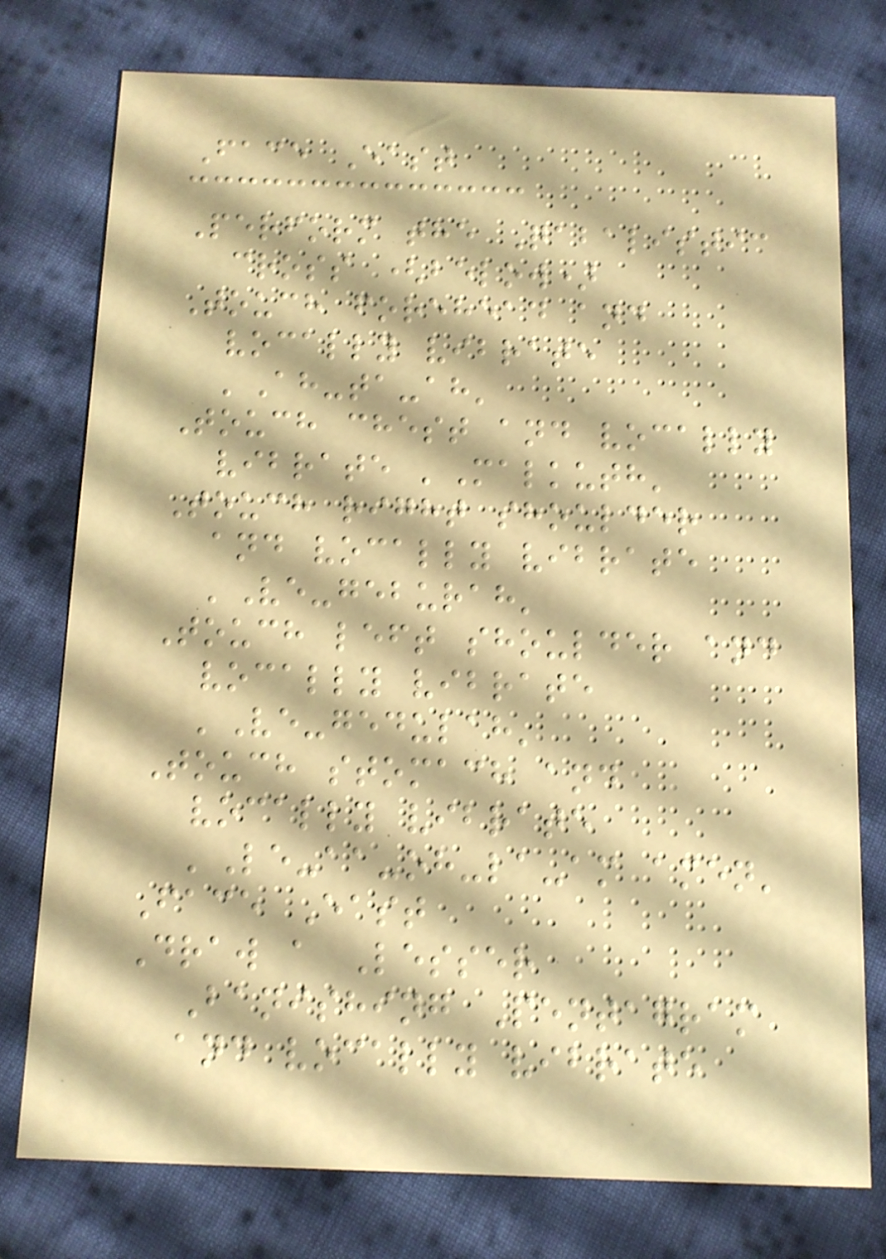Face East
Perform the Qabalistic
cross (below)
Touch forehead and
vocally vibrate
'Ah-ta-ah'
Touch chest and vocally
vibrate 'Malkuth'
Touch right shoulder
and vocally vibrate
'Ve-geburah'
Touch left shoulder and
vocally vibrate
'Ve-gedulah'
Touch stomach and
vocally vibrate
'Le-aa-oh-la-am amen'
Face East
Draw a Lesser
Banishing Pentagram
and vocally vibrate
